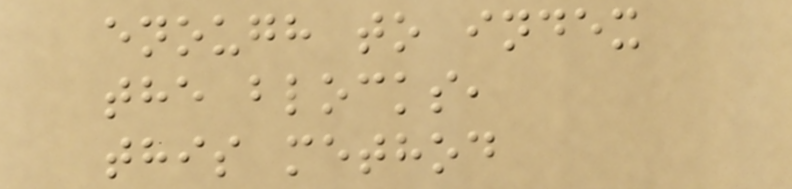enough to index
the blocks,
this method
